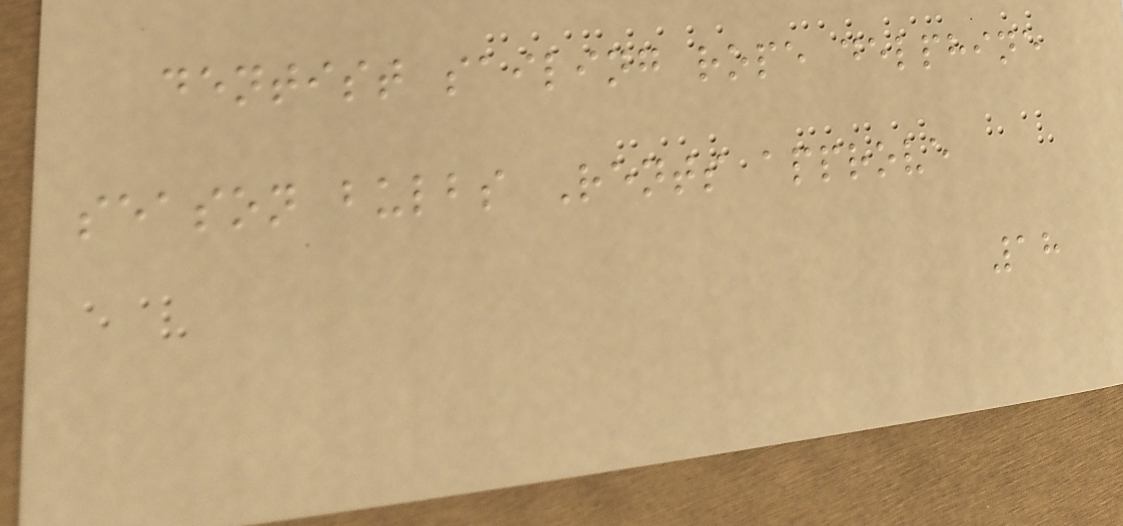dentist sailing rope delphine
season bulbs Rents approve
18
